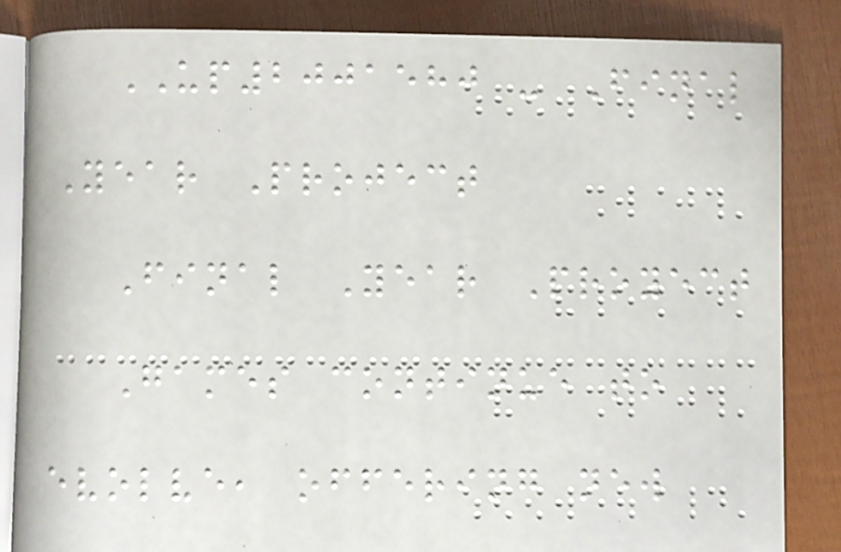UP2001580 - Final
Year Project
Final Year Proyect
Games continue to
evolve, offering new
